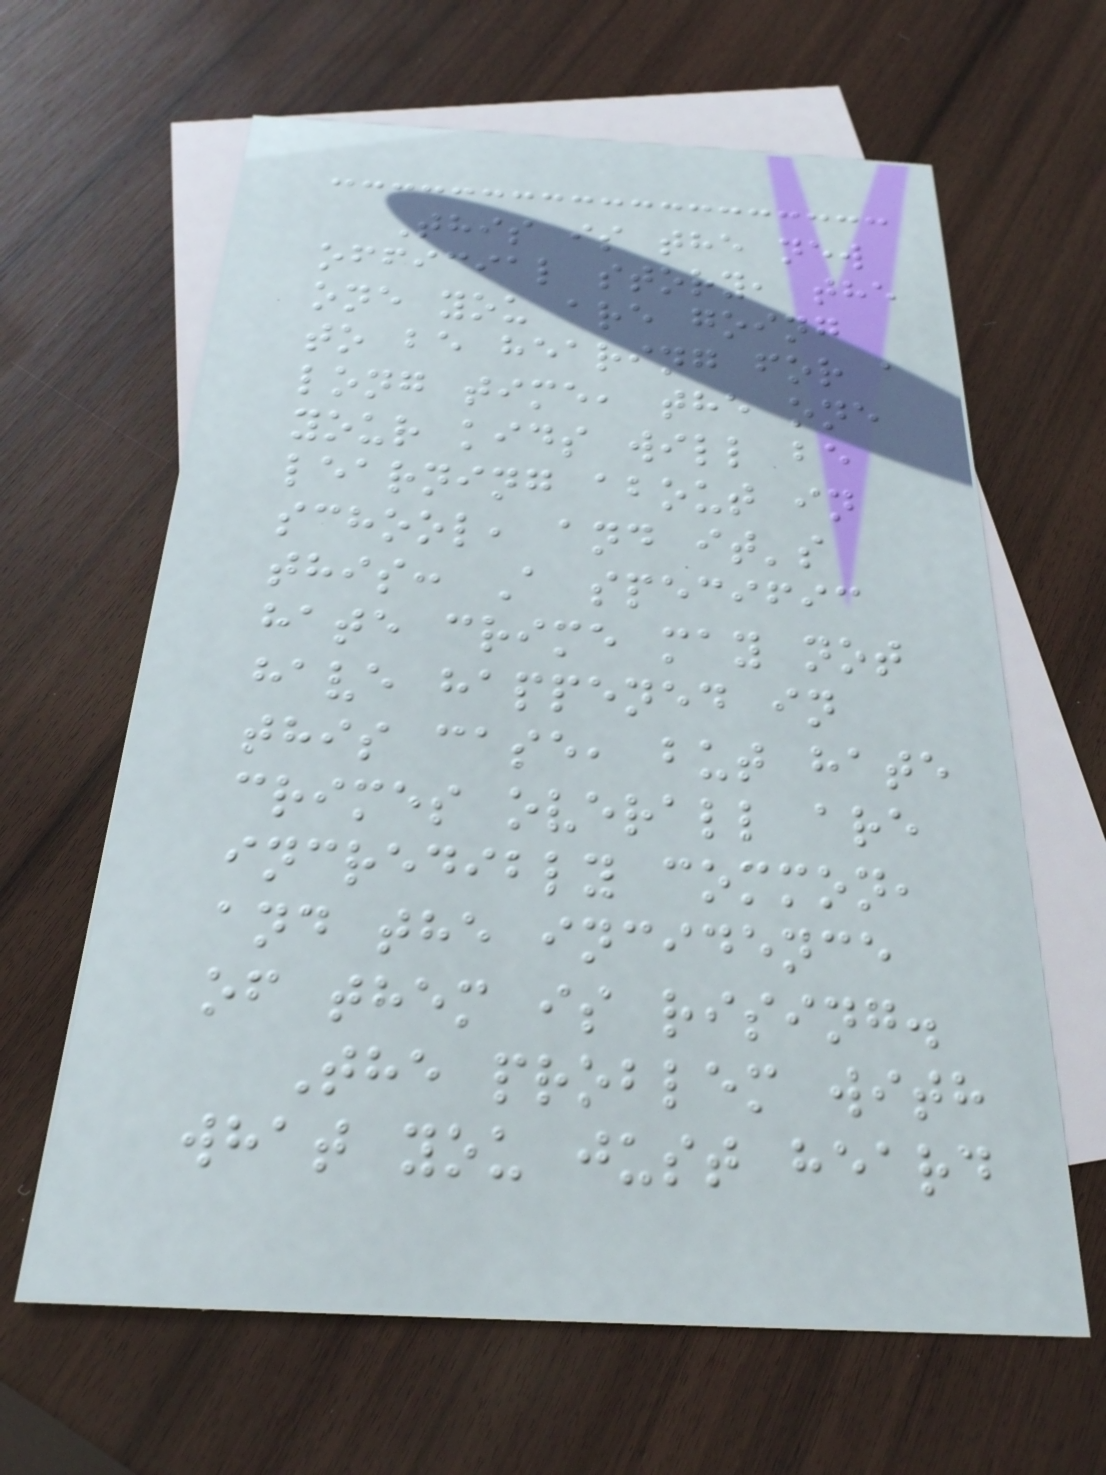This is the new
official story, the
one you are going
to be hearing for a
long time, the one
your kids will be
learning about in
school, and it's
this: A specific
hate crime may not
have happened in
this case, but hate
crimes overall are
incredibly common,
and the incidence
of them is rising.
The problem with
what you just heard
